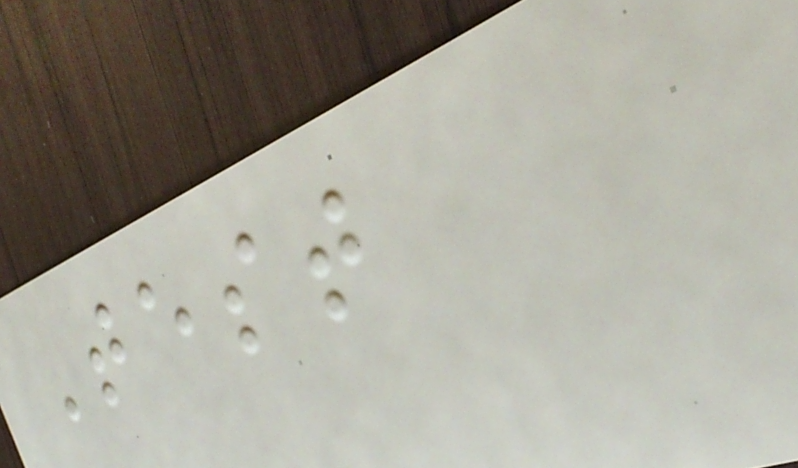Test
